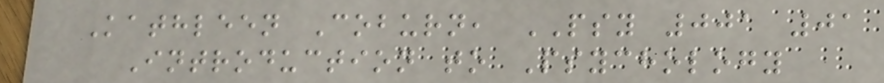Kathleen Coburn, PSY 001 01
Introduction to Psychology
